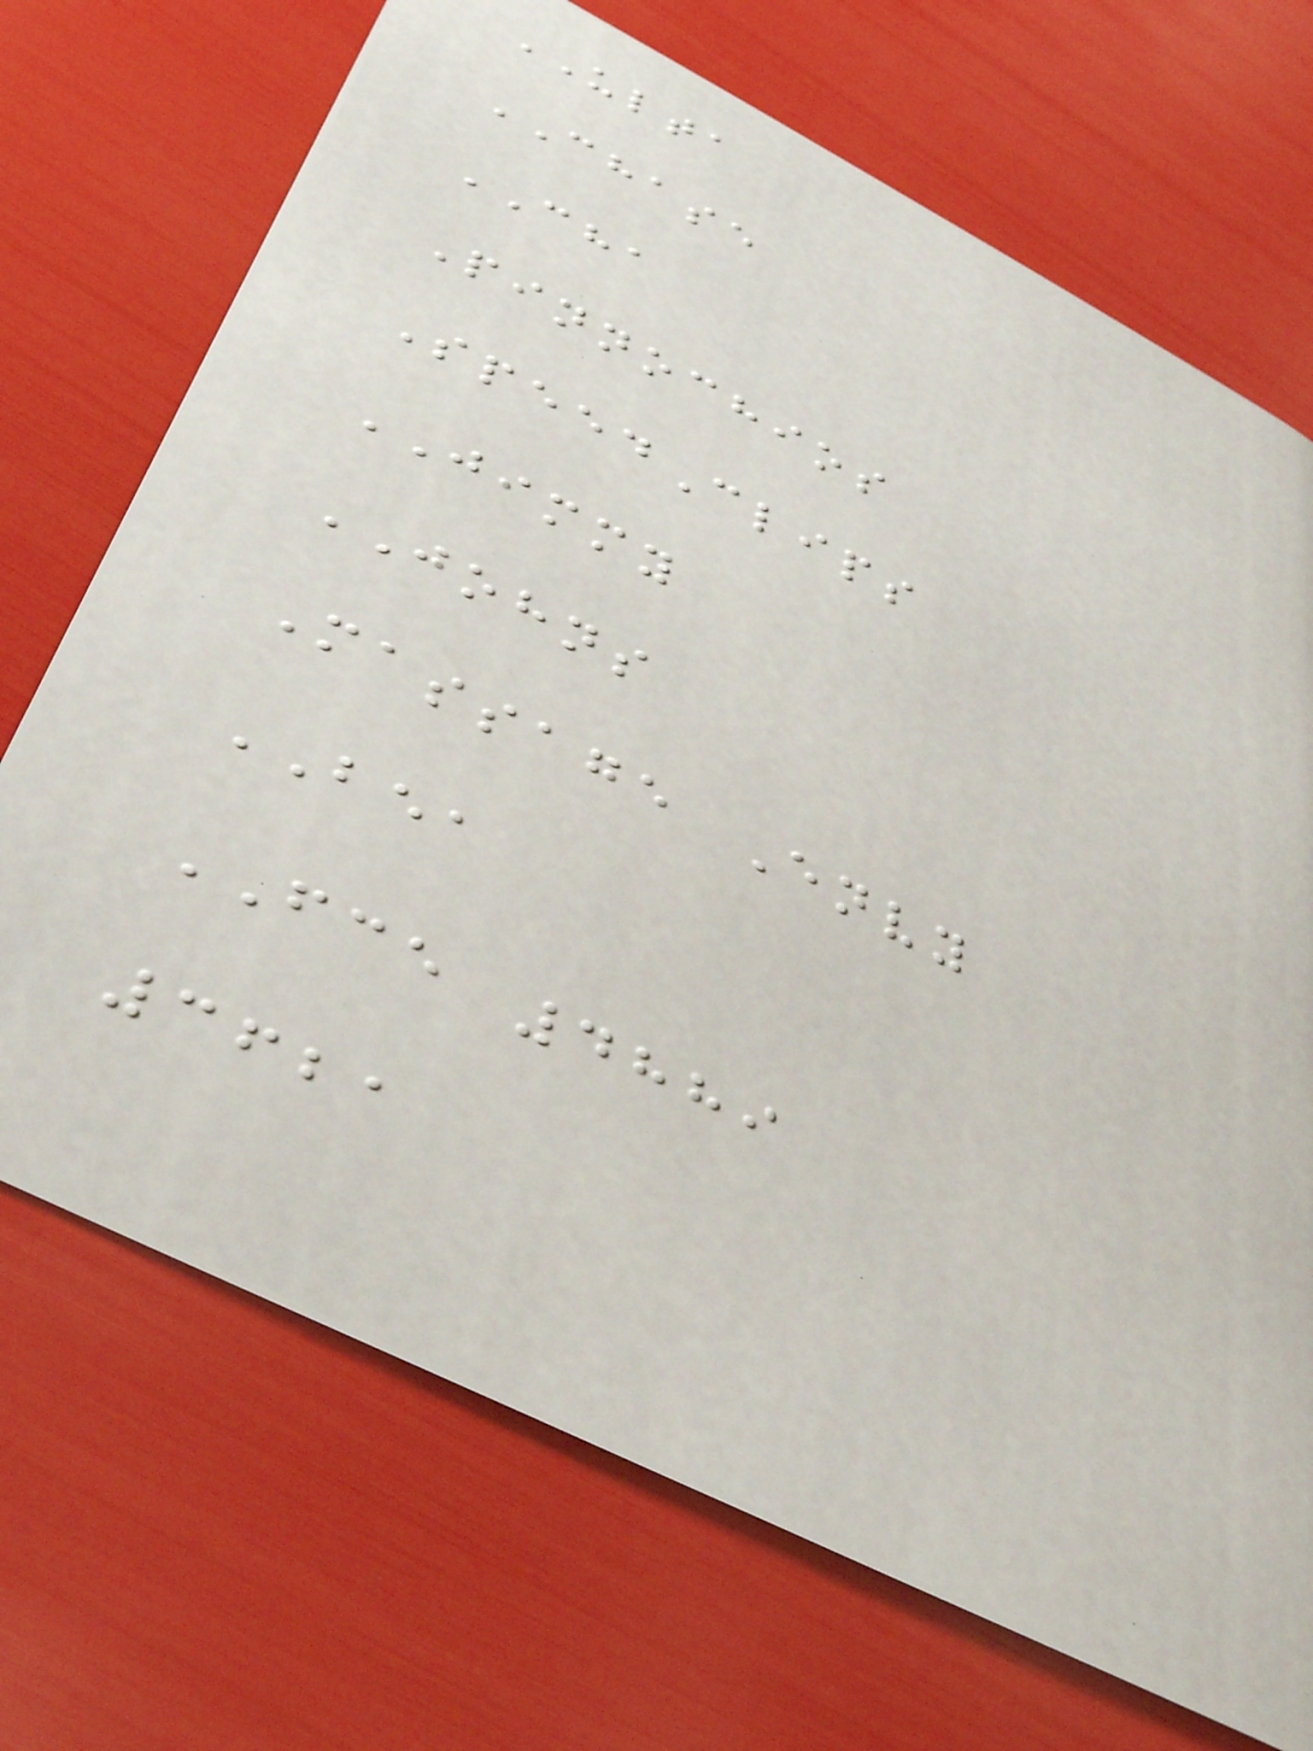ULTA
CHASE
CHA
Pinnochios
SpeedClips
JIMMY
JOHNS
Massage Envy
BEA
FCE 4889
3621
